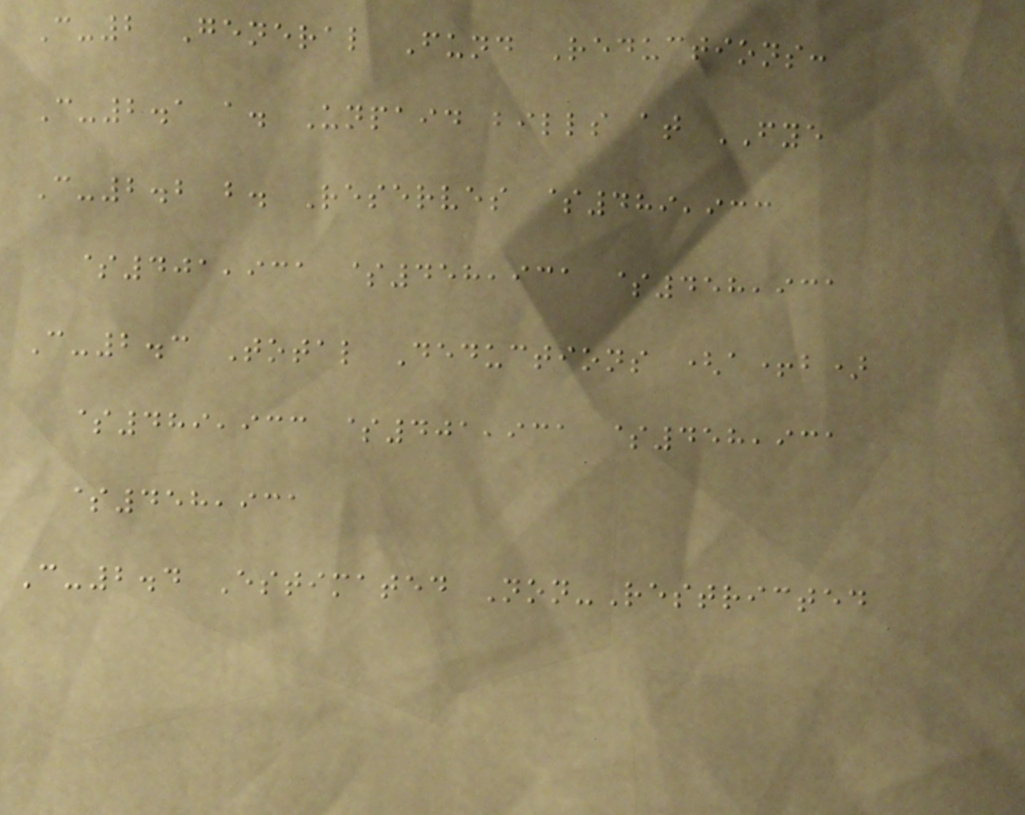C-2 General Fund Reductions:
C-2.1 a. Unpaid bills at FYE
C-2.2 b. Reserves $489,933
$401,931 $458,931 $458,931
C-2.3 Total Deductions (a+b)
$489,933 $401,931 $458,931
$458,931
C-2.4 Estimated Non-Restricted
